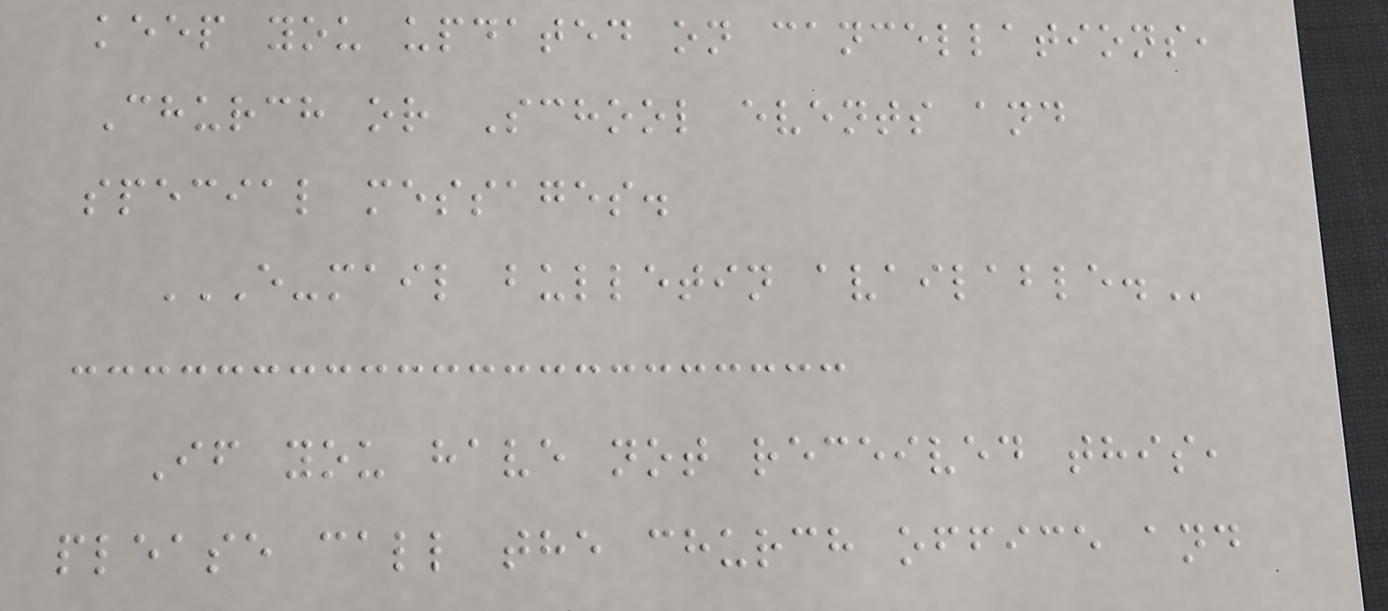keep you updated on cancellations,
Church or School events and
special messages.
E-MAIL BULLETIN AVAILABLE.
If you have not received this,
please call the church office and
